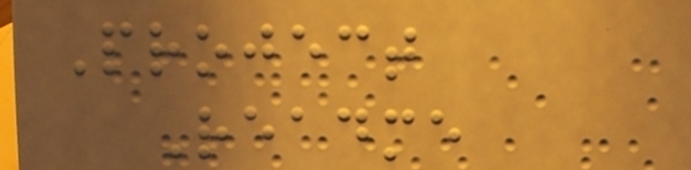Project
Readme
